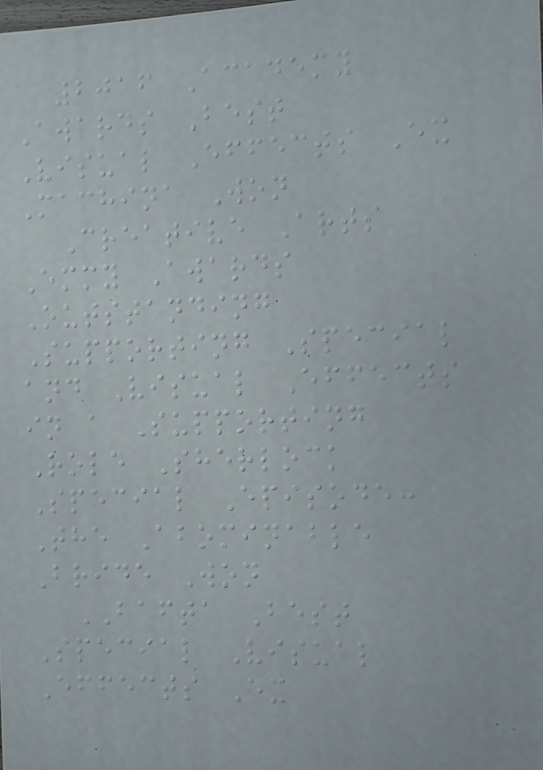2016 Academy
Awards Best
Visual Effects Ex
Machina Won
Creative Arts
Emmy Awards
Outstanding
Supporting Special
and Visual Effects
in a Supporting
Role Sherlock
Special Episode:
The Abominable
Bride Won
BAFTA Best
Special Visual
Effects Ex
